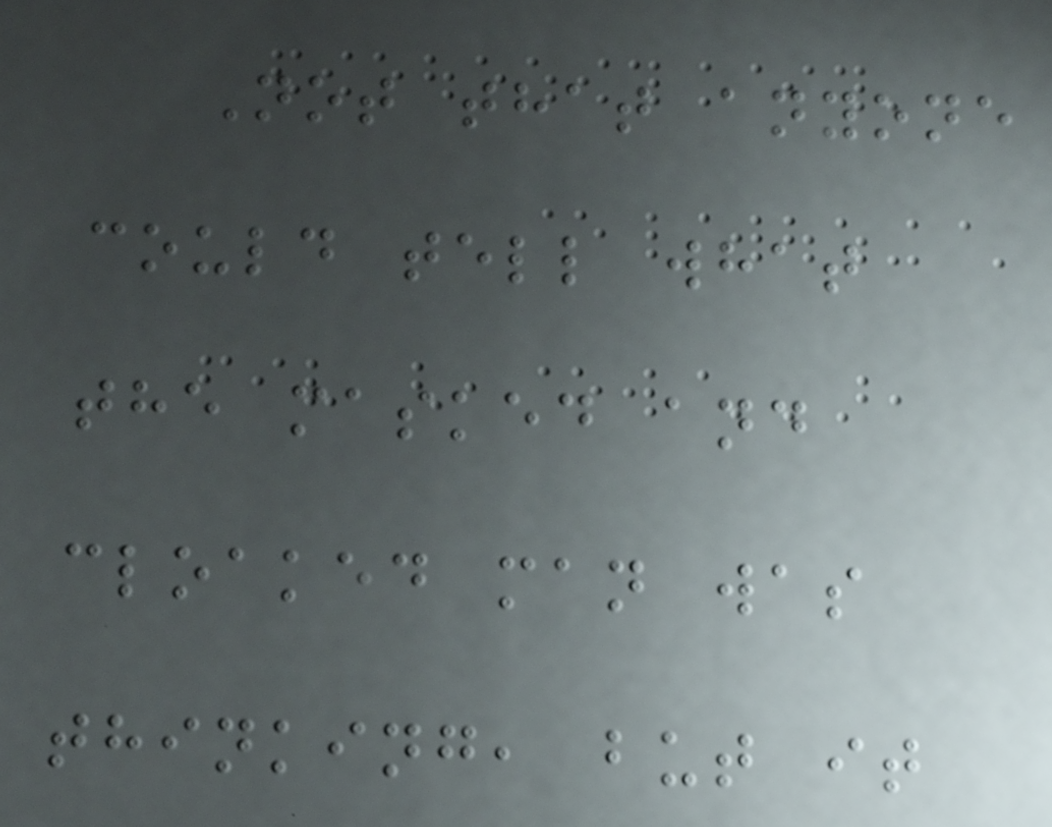Not that anyone
could tell what
the masked and
cloaked man was
thinking, but it
